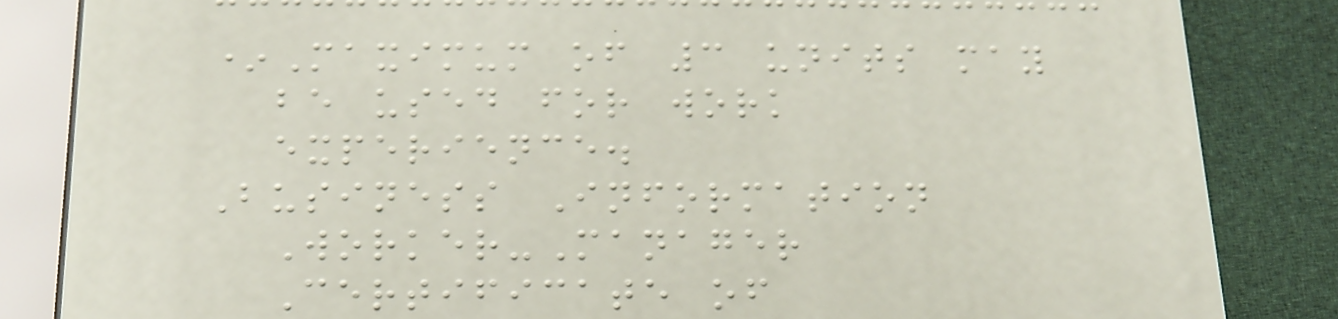*Maximum of 3 units may
be used for work
experience.
Business Information
Worker-Manager
Certificate of
